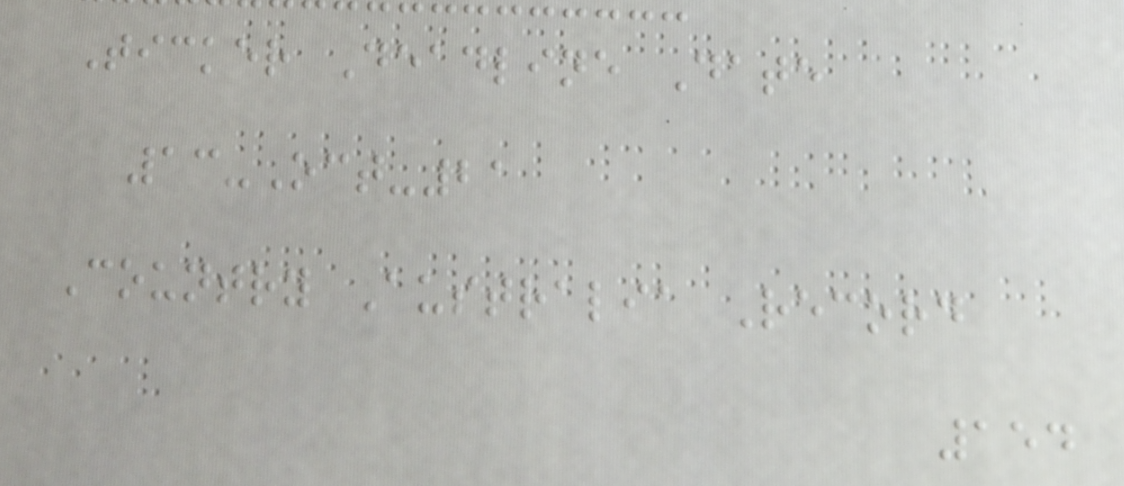Ticker Deadline Date
13-Oct-21
Country Australia Record
154
